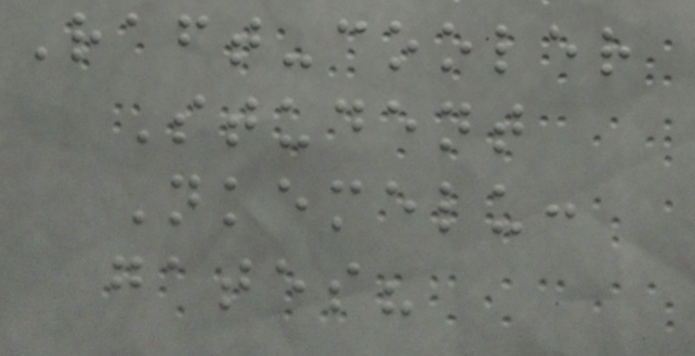Raft-cooler
Student
Nkemelu:
gates?
